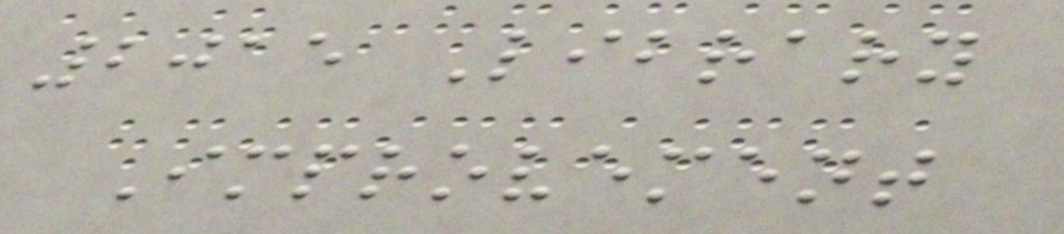2015 Library
Improvement
